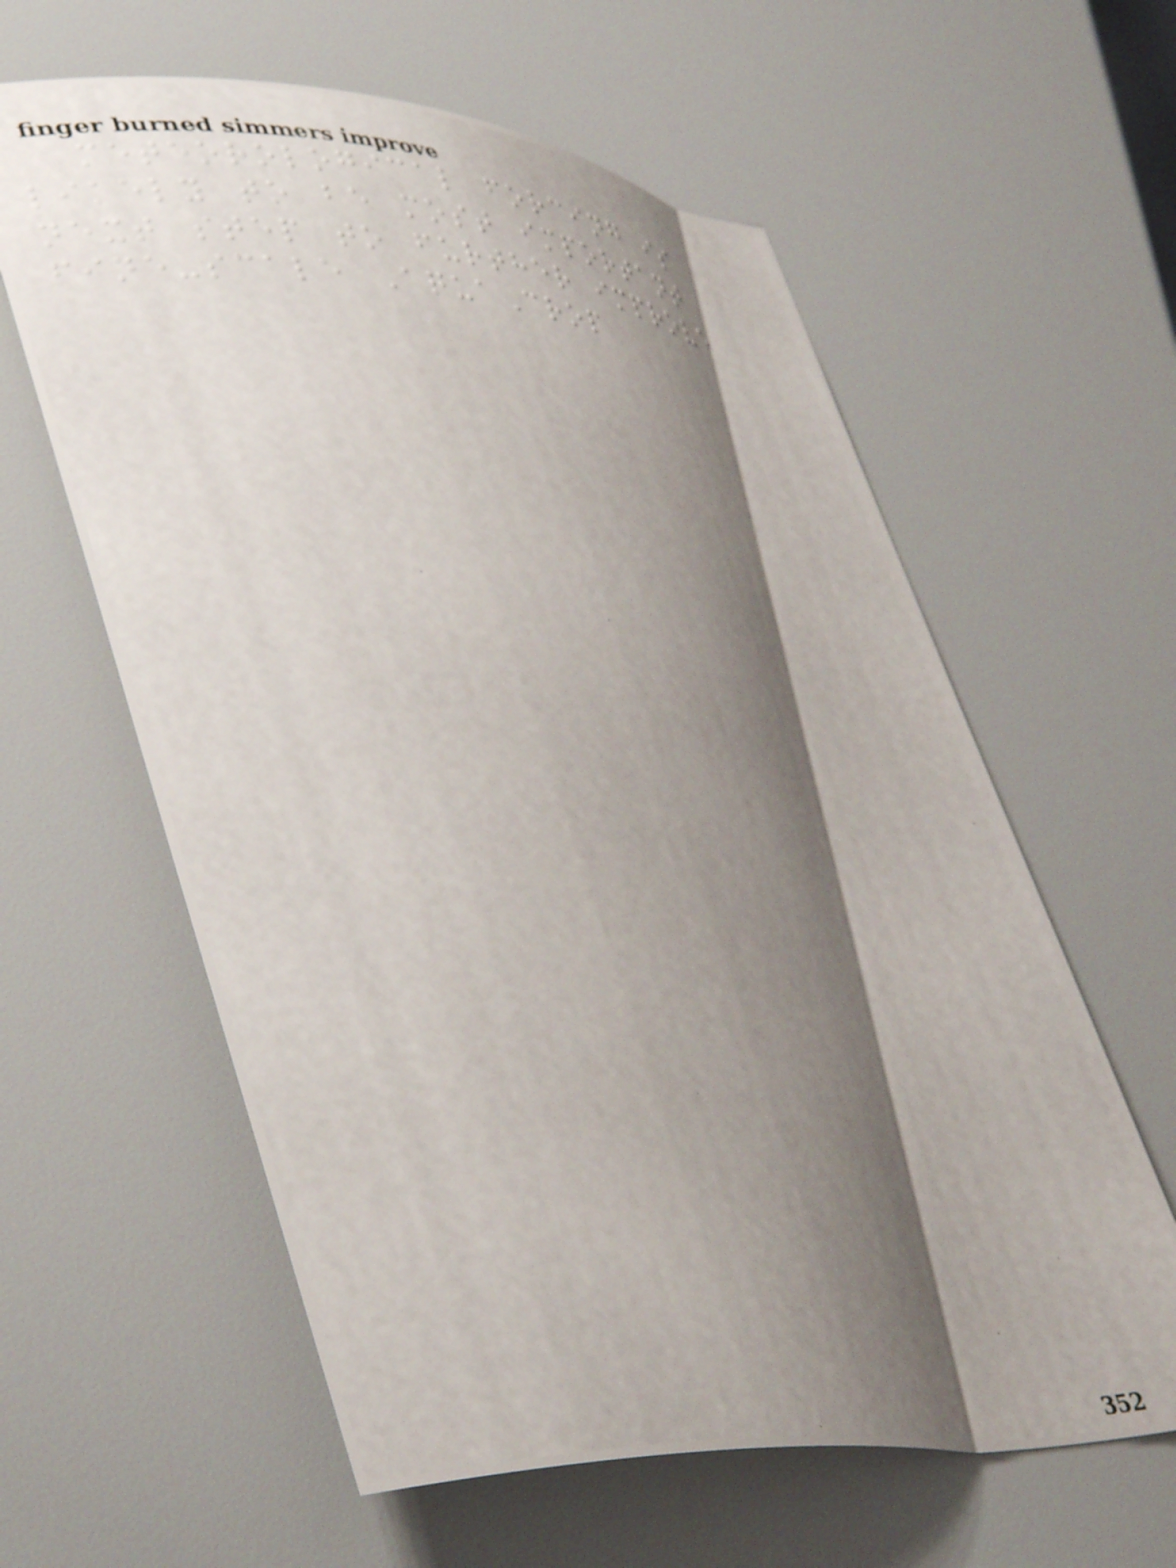meteorological forcing is
likely to be most important
next step to further improve
fine-scale AquaCrop
